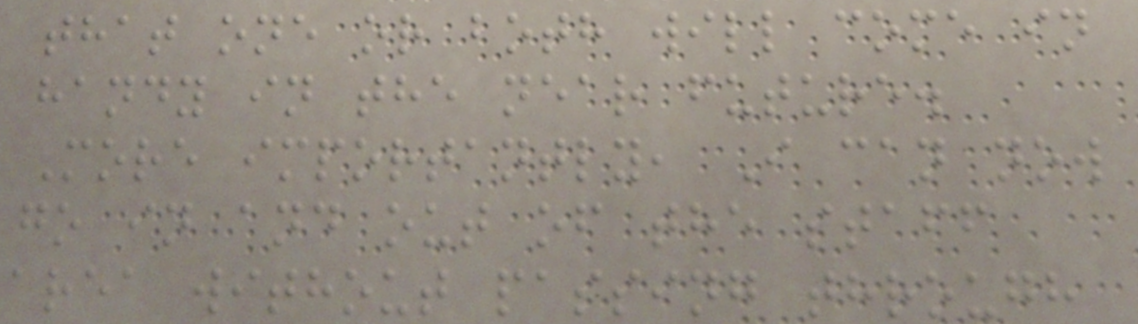that one or both will come in
handy in the near future.
More importantly, I can now
go in and out of the staff
area without passing through
